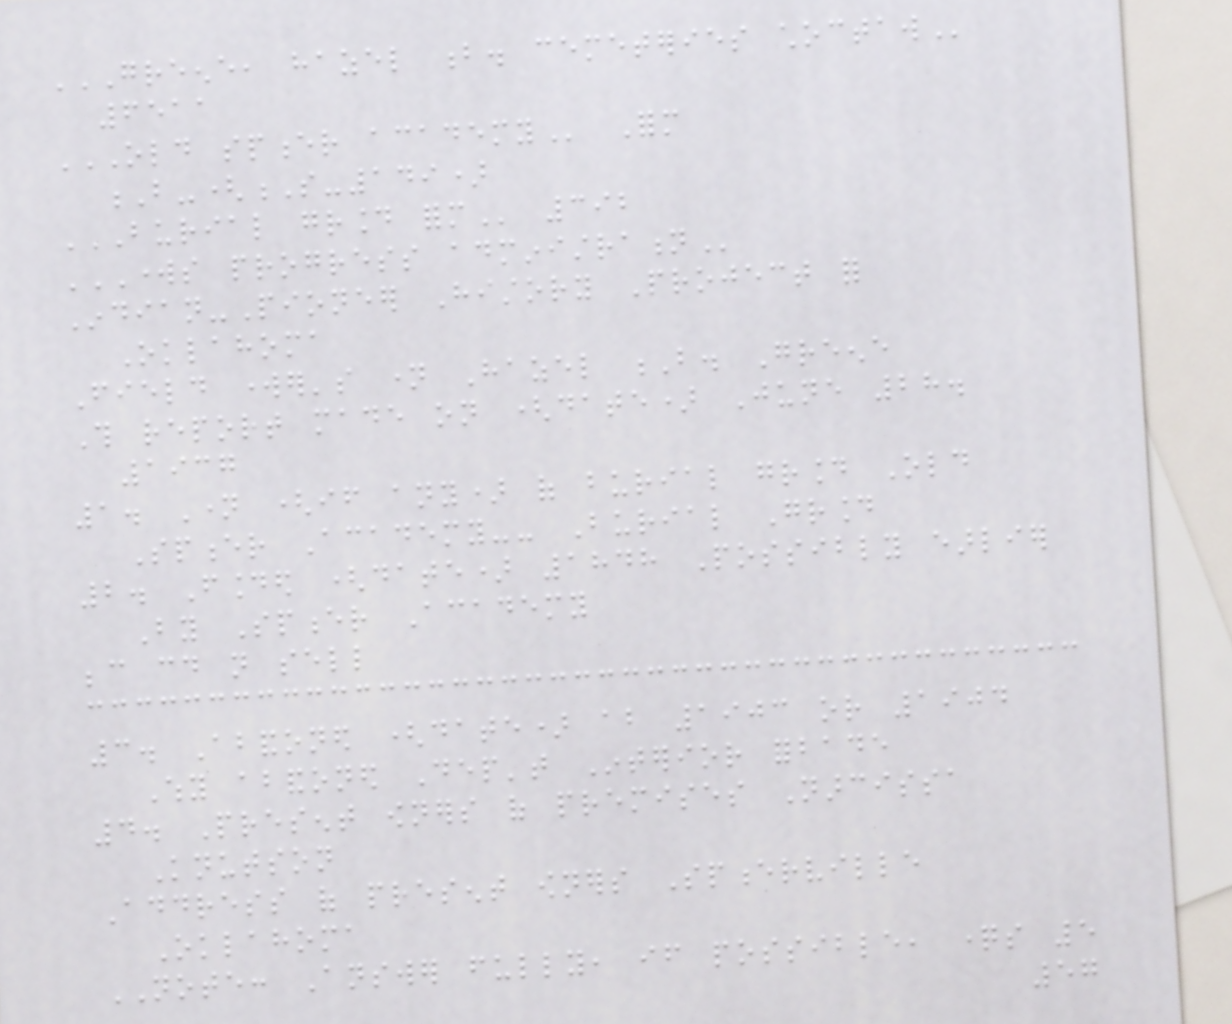GREENE, HAZEL B. CEMETERIES CHOCTAW
6511
OLD SPENCER ACADEMY Form
B-(S-149)
BURIAL GROUND FORM 392
WORKS PROGRESS ADMINISTRATION
Indian-Pioneer History Project for
Oklahoma
Field worker's name Hazel B. Greene
This report made on (date) June 28.
1937
1. Name (if any) of burial ground Old
Spencer Academy-- Burial Ground
2. Founded (date) 1848 Possibly earlier
By Spencer Academy
because could not sell
3. Abandoned (date) about 1903 or 1904
Why abandoned Dep't Interior forbade
4. Present owners of premises Narcissa
Knutson
Address of present owners Spencerville
Oklahoma
NOTE: Answer fully, if possible, questions 5
57
